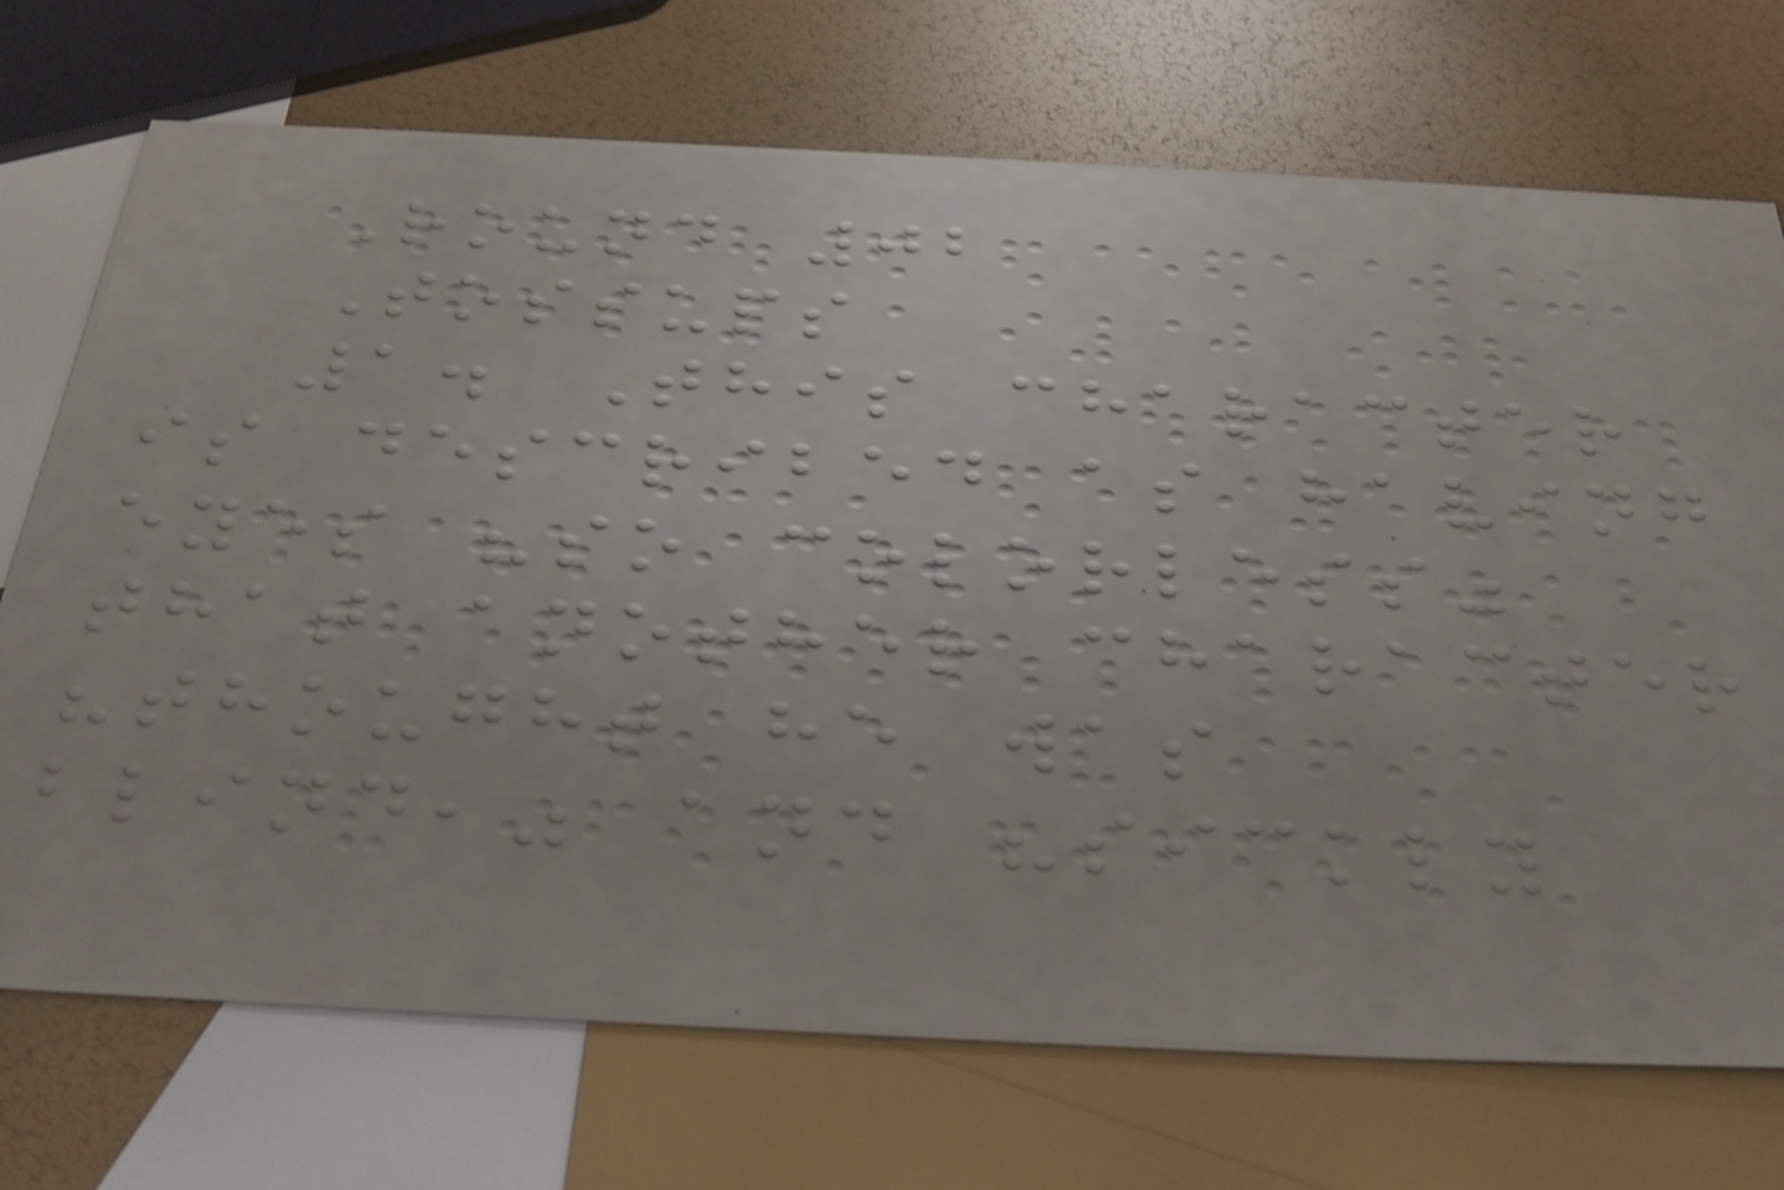Round 02
Tossups
1. This character
is described as having
eyes "so colorless"
that another character
"thought he was
blind," and "sickly
